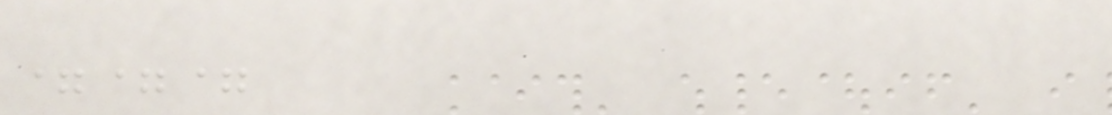===
